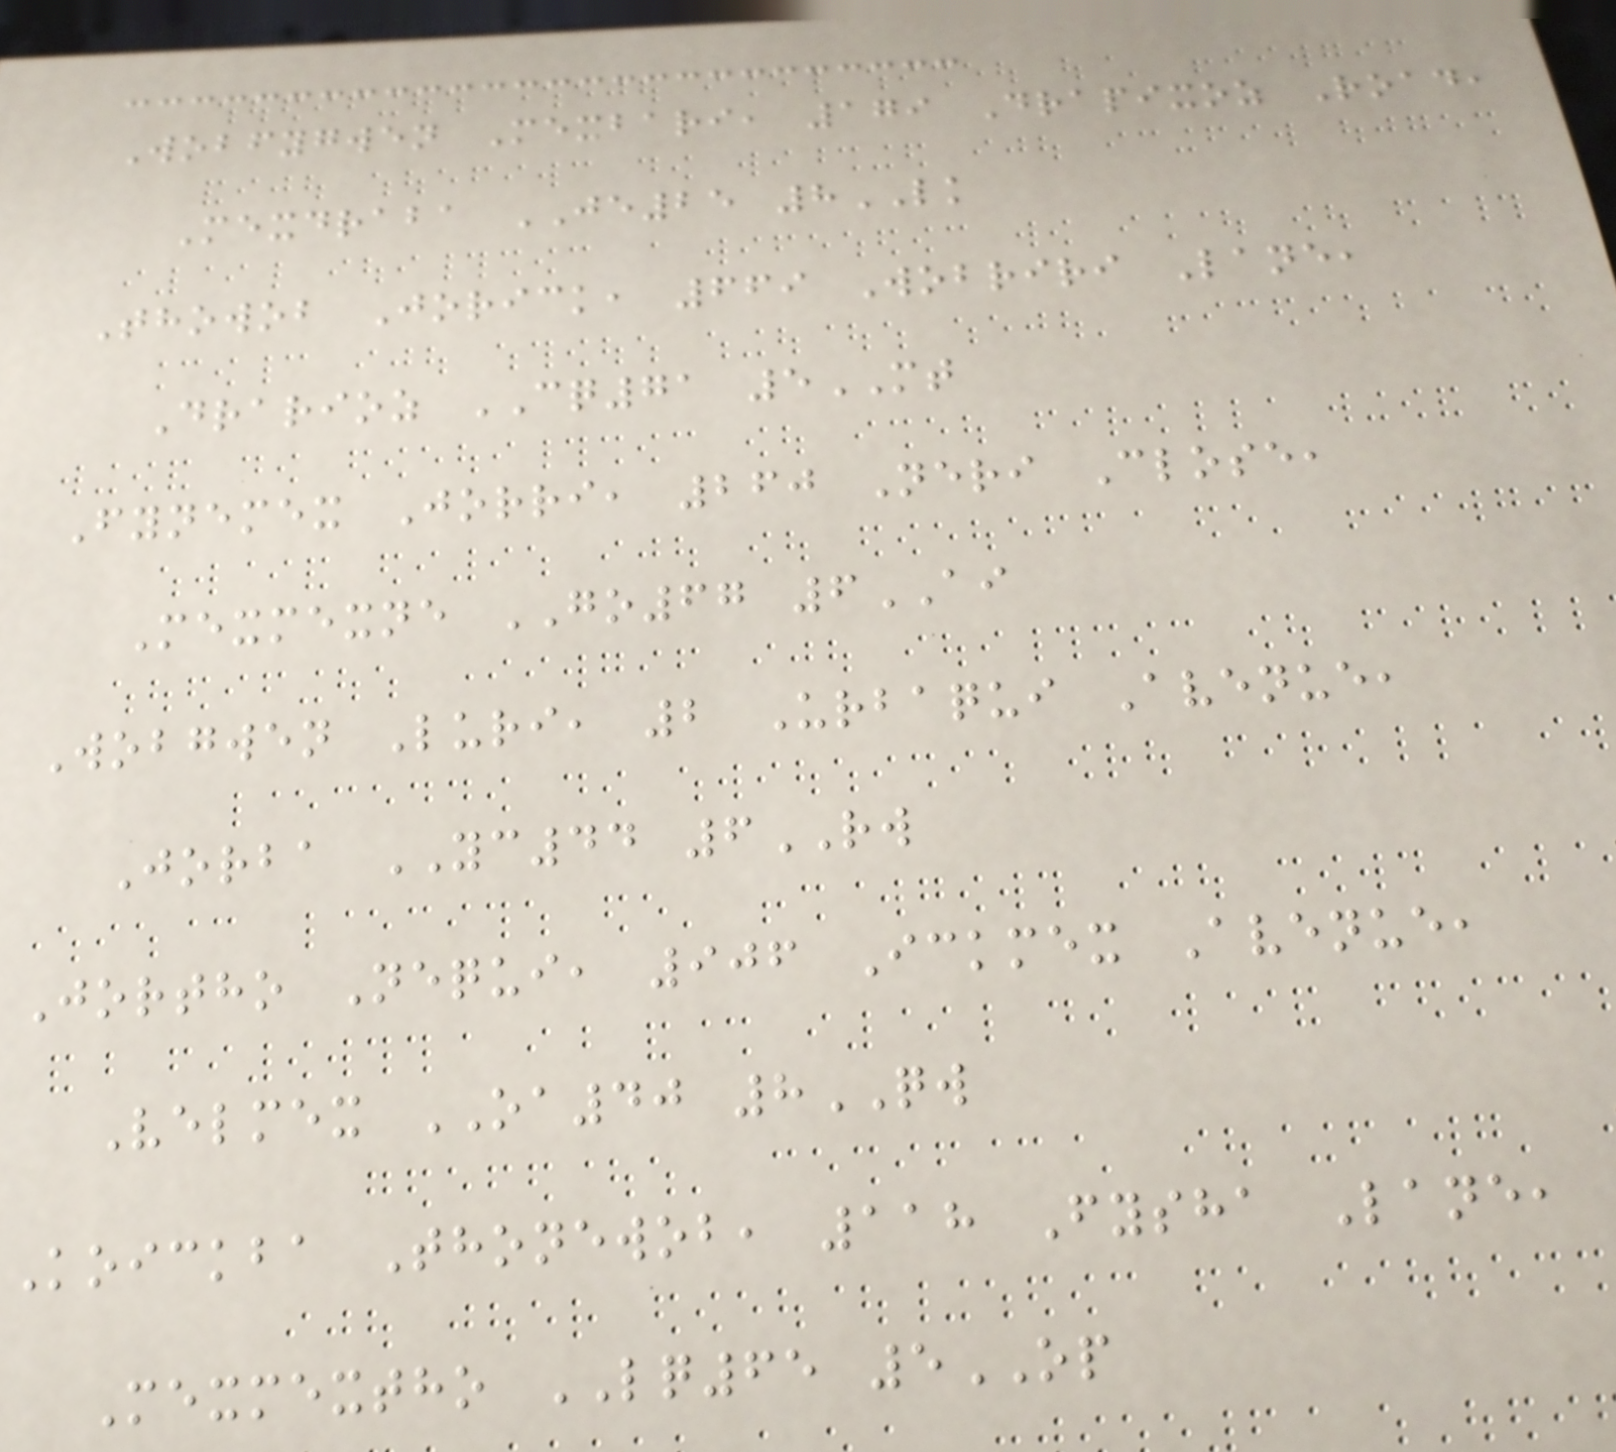Wobfygwen Mexbari, 179 Drapixoz Road,
Mexdraba JE25 8LK
Thowob Jorick, 669 Wobriri Lane,
Drarioz CQ71 5MT
Fynemex Jorri, 260 Neri Close,
Mexmexne GO67 6AI
Wobgwen Luri, 2 Urbaqui Avenue,
Jorba YC44 6RW
Jortho Nequi, 906 Ickmex Avenue,
Velmex OA40 8QW
Koickba Thonewob, 118 Fysha Lane,
Mexmextho LQ65 5OP
